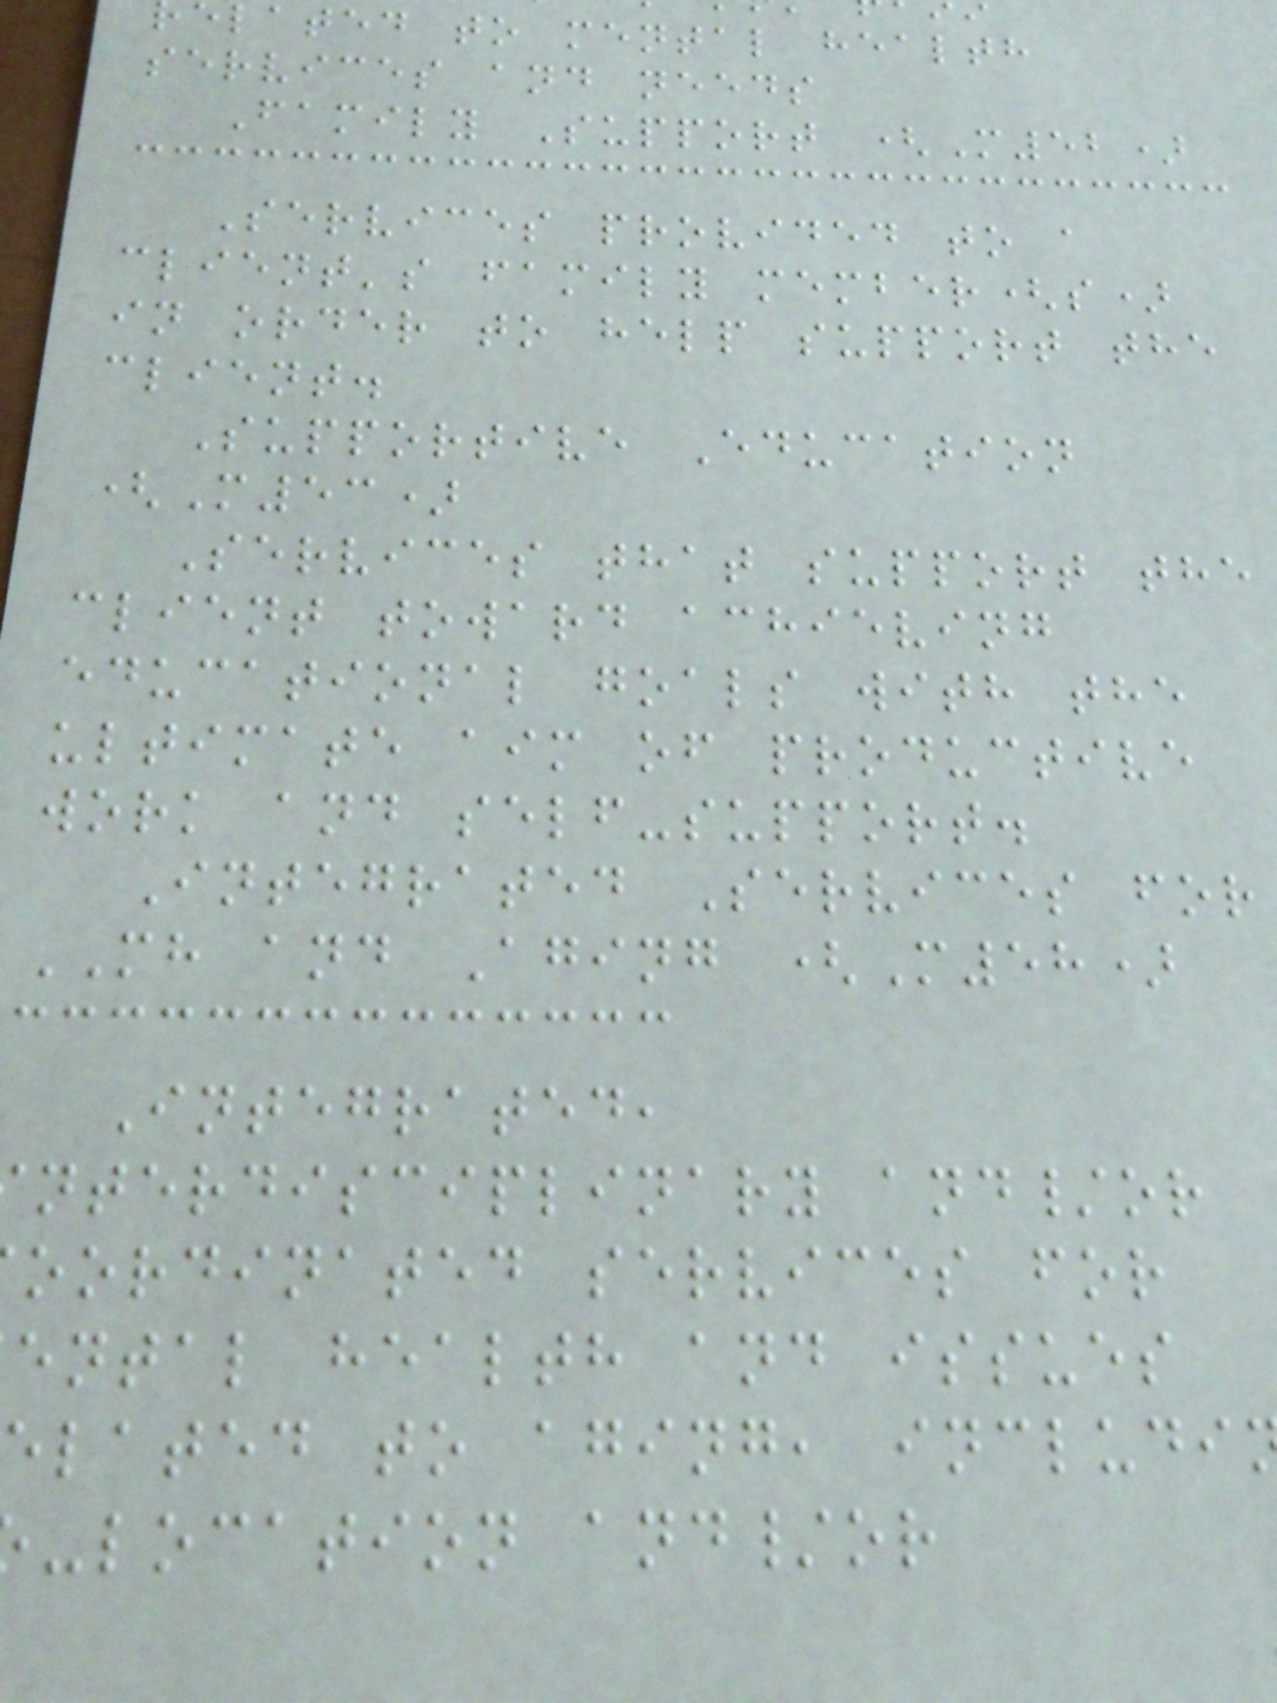lated to mental health
services and needs
Family Support (M52)
Services provided to a
client's family member(s)
in order to help support the
client.
Supportive Education
(M53)
Services that support the
client toward achieving
educational goals with the
ultimate aim of productive
work and self-support.
Integrated Services for
MH and Aging (M58)
Integrated,
nterdisciplinary and/or
oordinated services for
ental health and issues
elated to aging, includi
-location and/or
